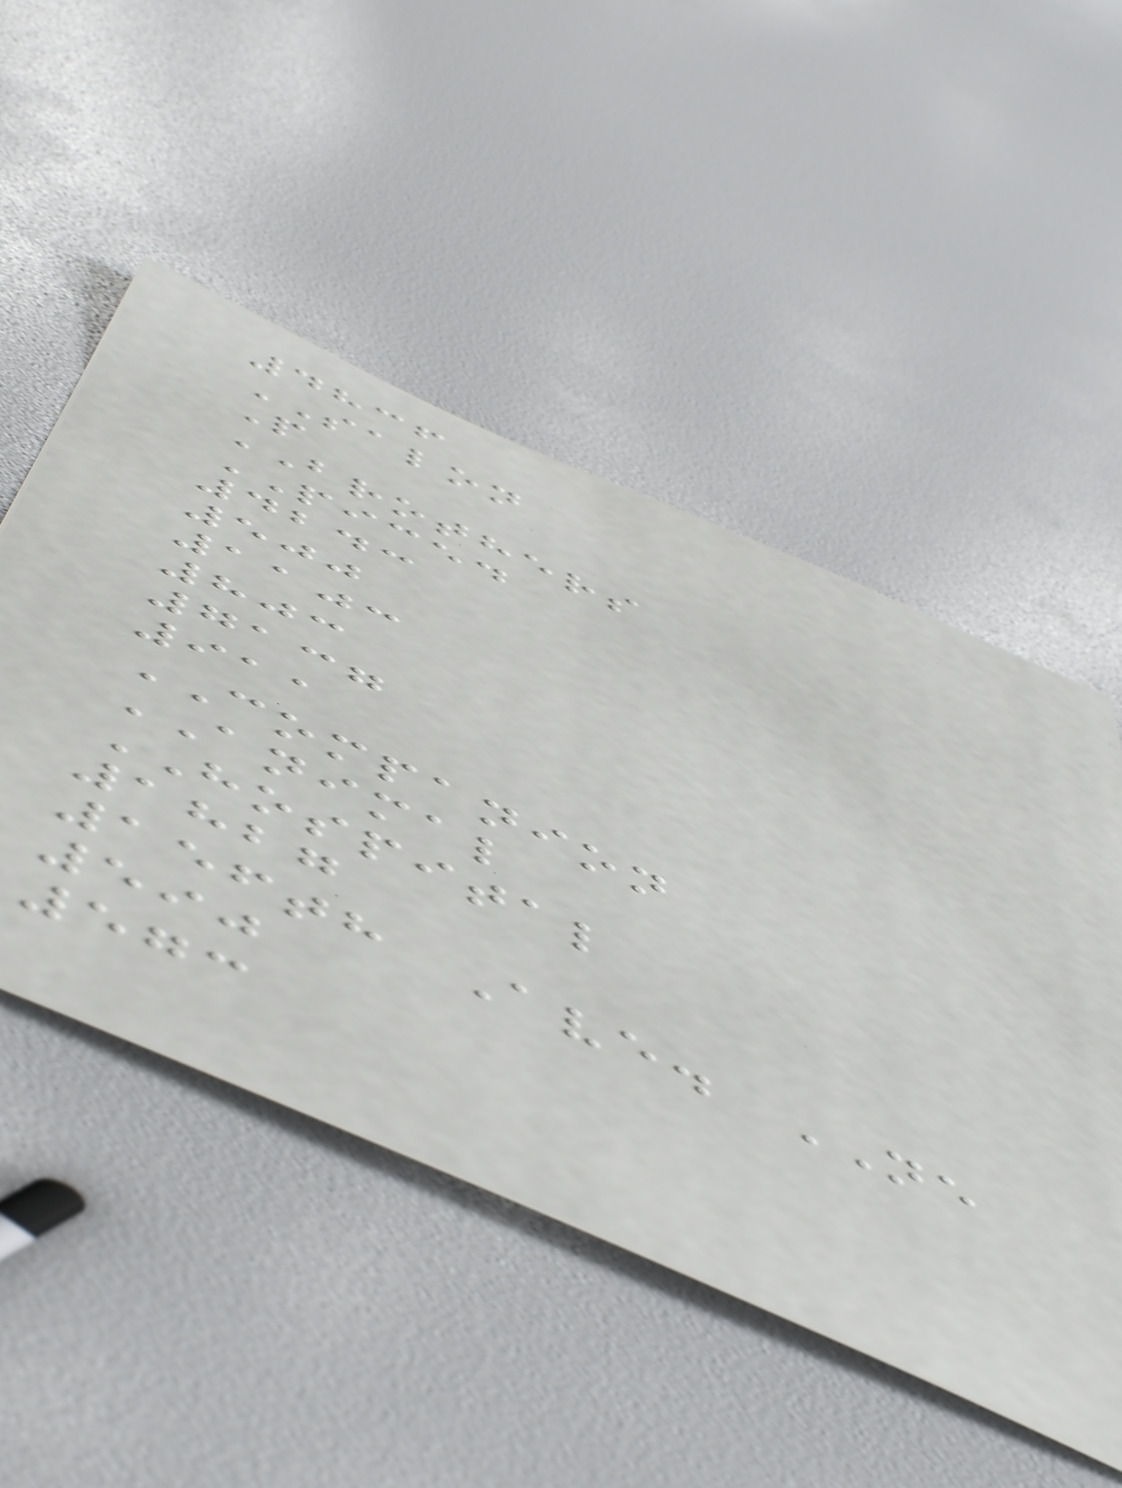4836
SALON
P
BROTHERS
PICED
4243
500
1103
803
7137
911
COMPANION
ANIMAL
HOSPITAL
1827
156th Ave. NE
590
573
